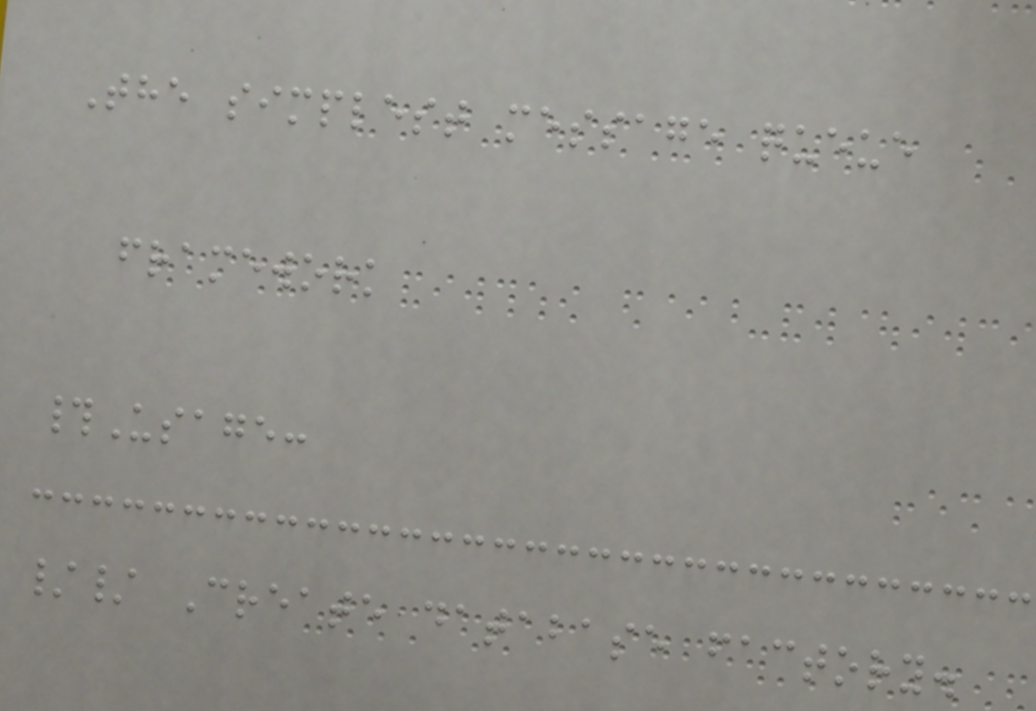The simplest message queue
framework
#Usage:
// Create database factory.
